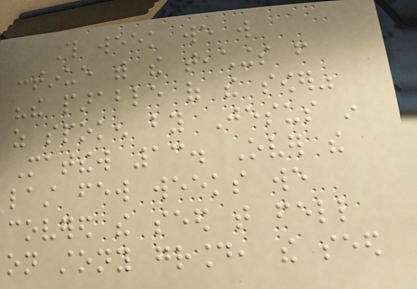This week we will
continue with the teachings from
"the parable of the sower"
as spoken by Jesus in
Matthew 13. Over the
last few weeks we
covered the seed that fell
on stony ground, the seed
